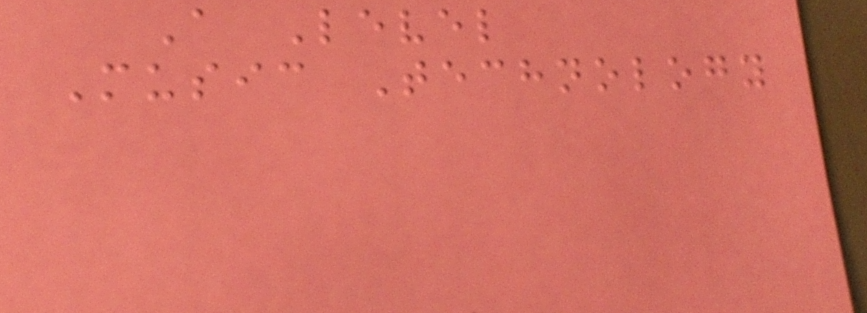A Level
Music Technology
